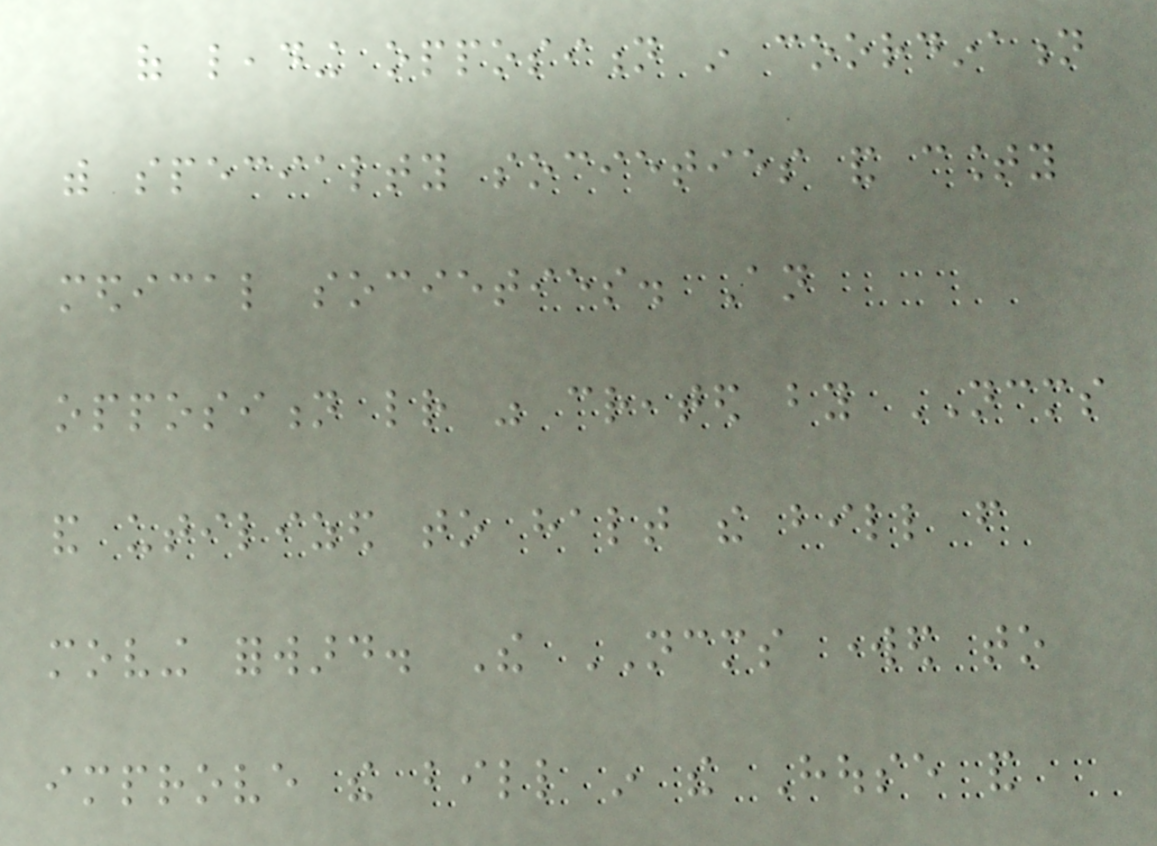of leading opposition in coordination
with specialty societies and county
medical societies. An
opposition letter was created by NCMS
and utilized to halt the bill from
moving forward. The NCMS worked to
improve the bill in the House and
